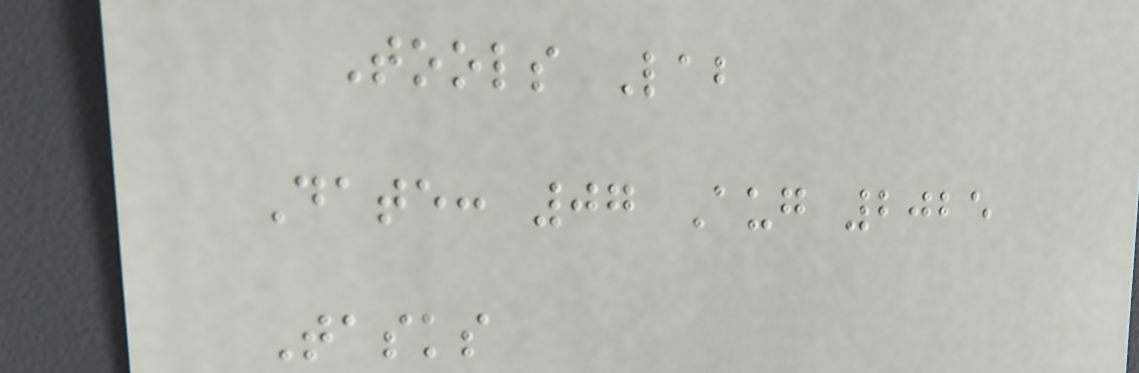Tools Lab
Date: 07 Aug 2025
Tasks
